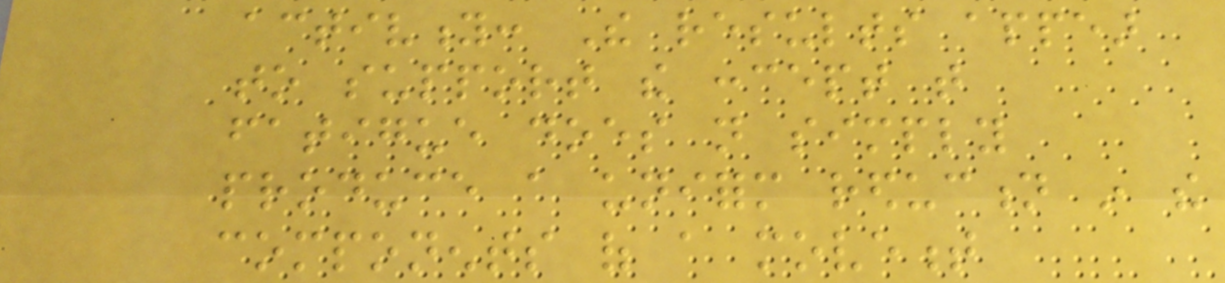activity: The results appear
to support the concept that
fatigue does not simply
produce a uniform reduction in the
components of a movement
